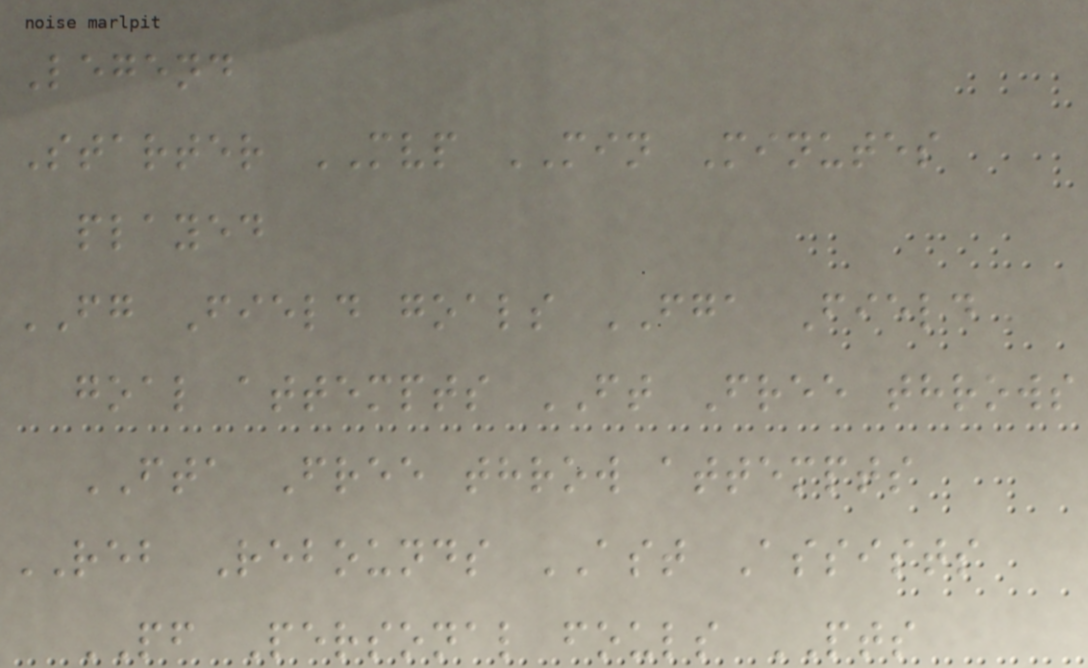Legend
Starter MVP MIN Minutes
played
FG Field goals FGA Field
goal attempts FT Free throws
FTA Free throw attempts
REB Rebounds AST Assists
PF Personal fouls PTS
